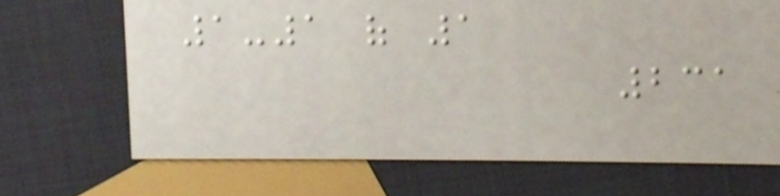1-1 of 1
231
